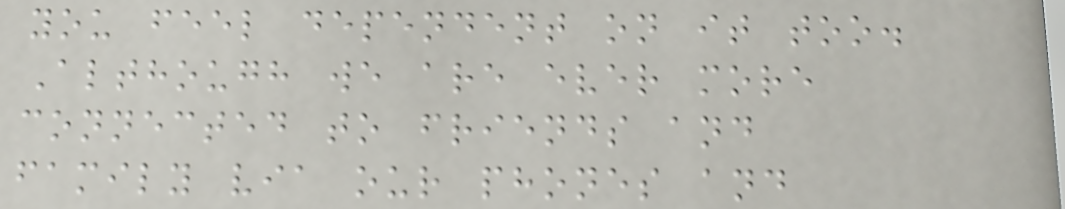you feel dependent on it too.
Although we are ever more
connected to friends and
family via our phones and
